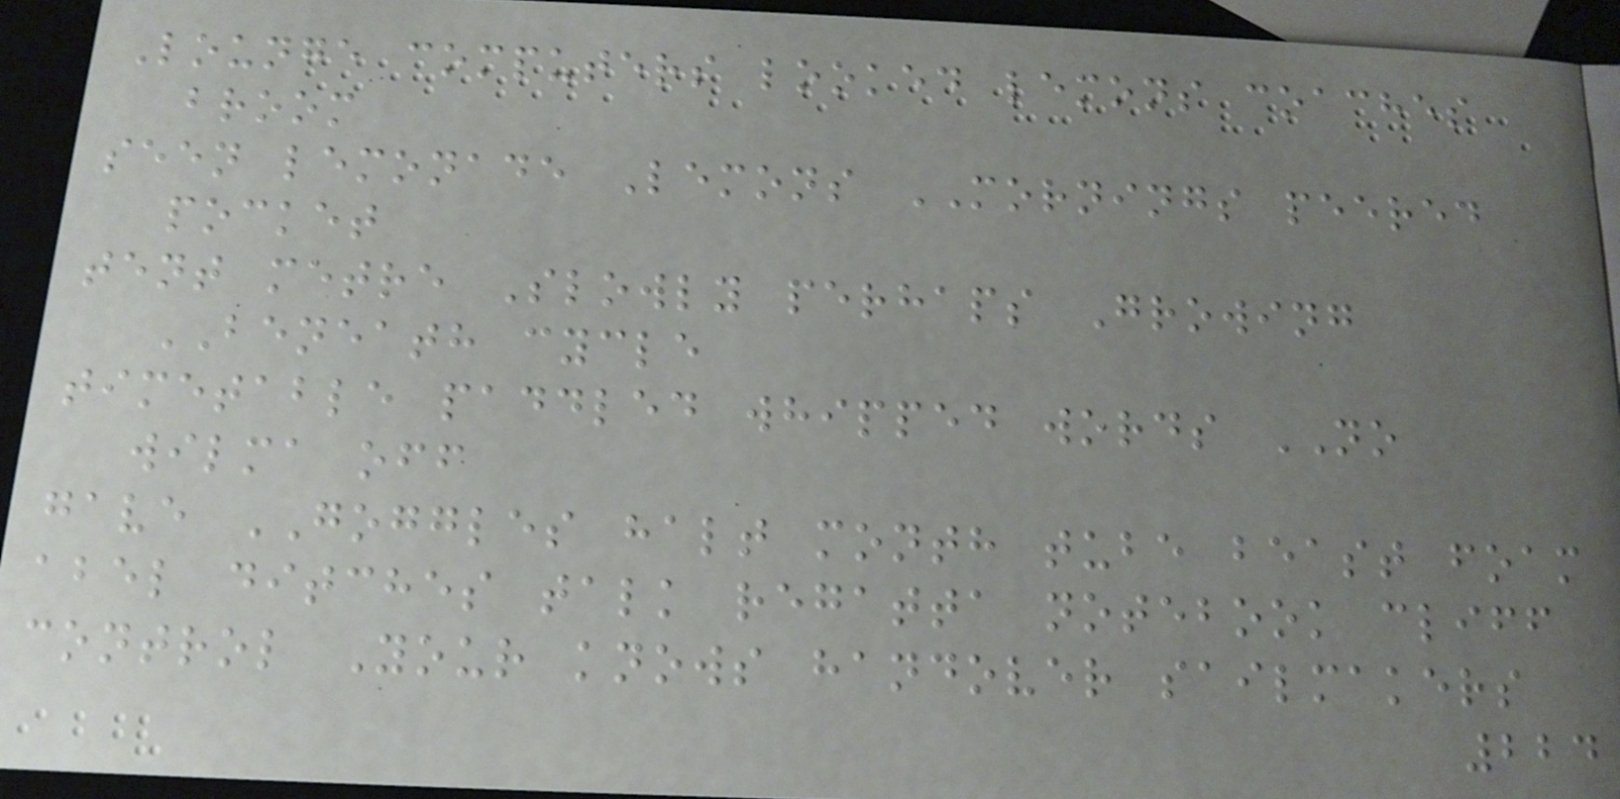Lounge computers looked lemons coaches
broom
seen lemonade Lemons MORNINGS peered
pocket
tent metre Slowly perhaps Growing
BENEATH cycle
timetable paddled whipped words NO
wilma off
gave GOGGLES halt month tube beast foam
abel ditches talk regatta notebook cliff
control Your knows handover sailmakers
224
